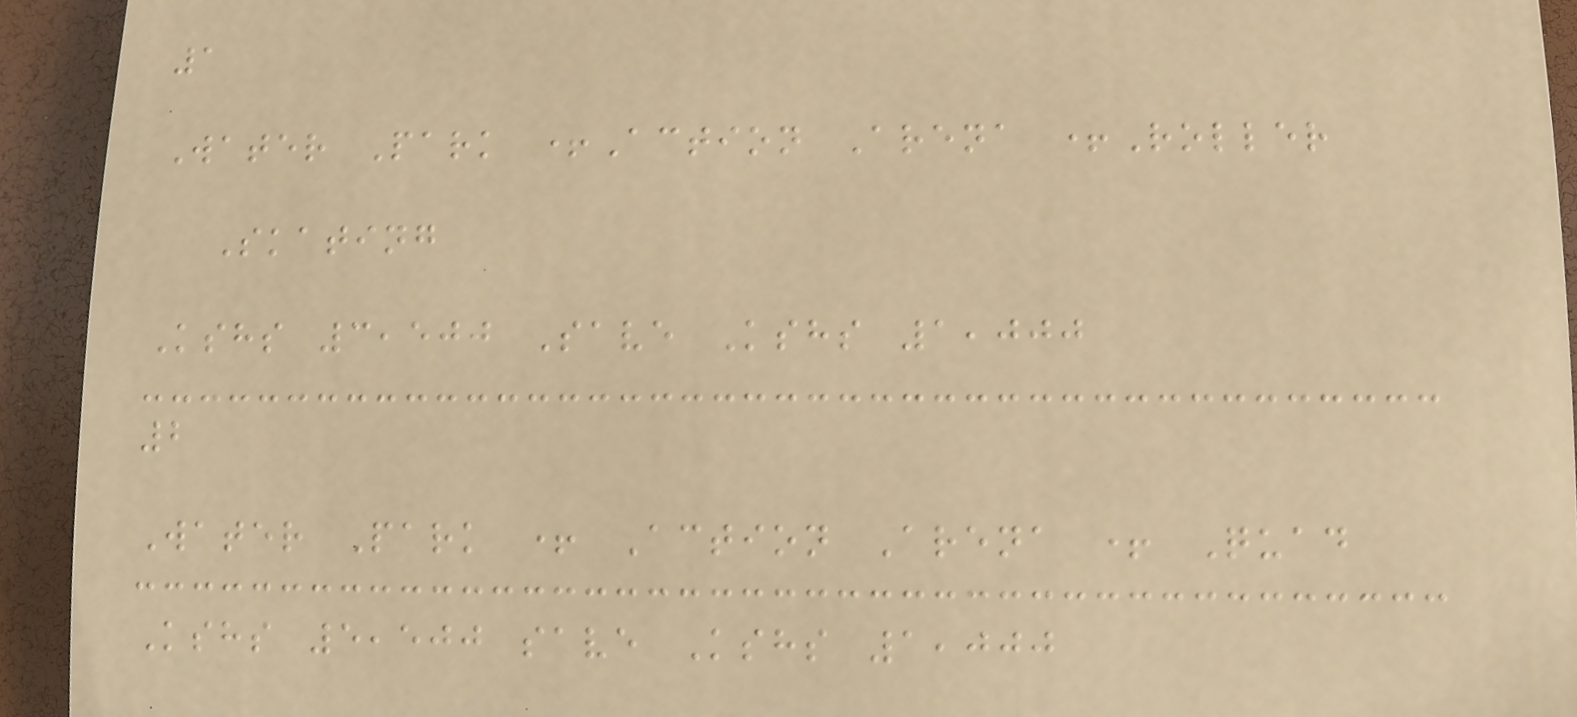1
Water Park +Action Arena +Roller
Skating
Kshs 3,500 Save Kshs 1,000
2
Water Park + Action Arena + Quad
Kshs 5,500 save Kshs 1,000
